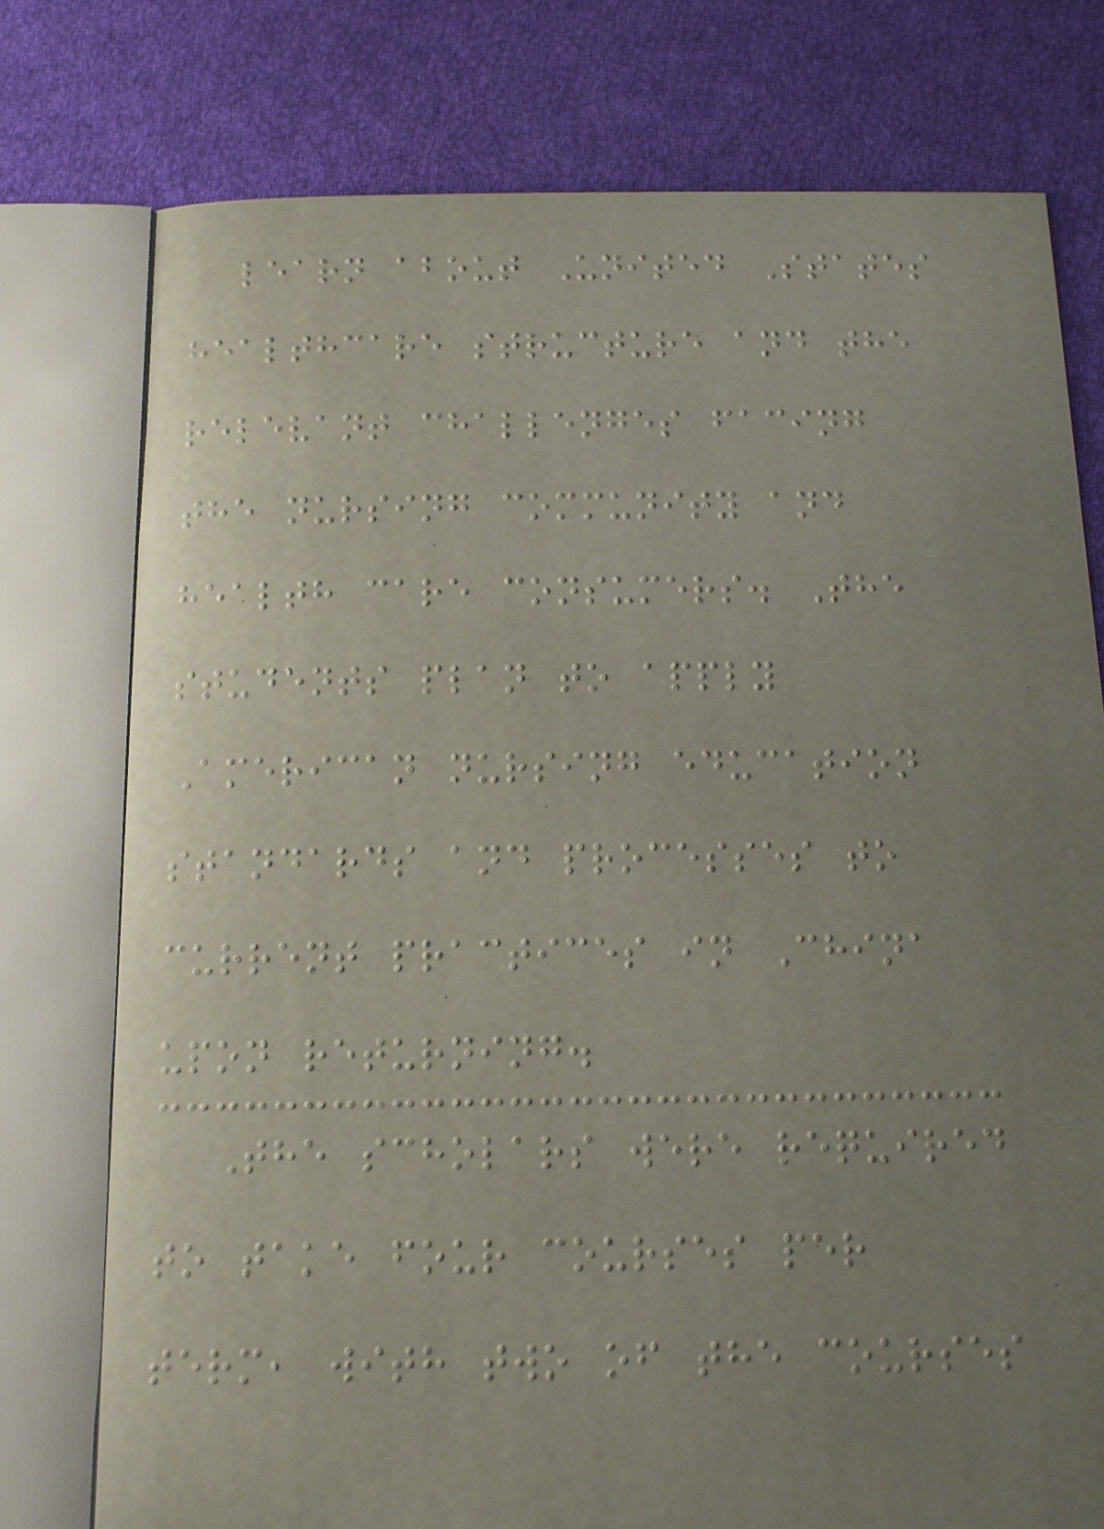learn about United States
healthcare structure and the
relevant challenges facing
the nursing community and
health care consumers. The
students plan to apply
American nursing education
standards and processes to
current practices in China
upon returning.
The scholars were required
to take four courses per
term, with two of the courses
